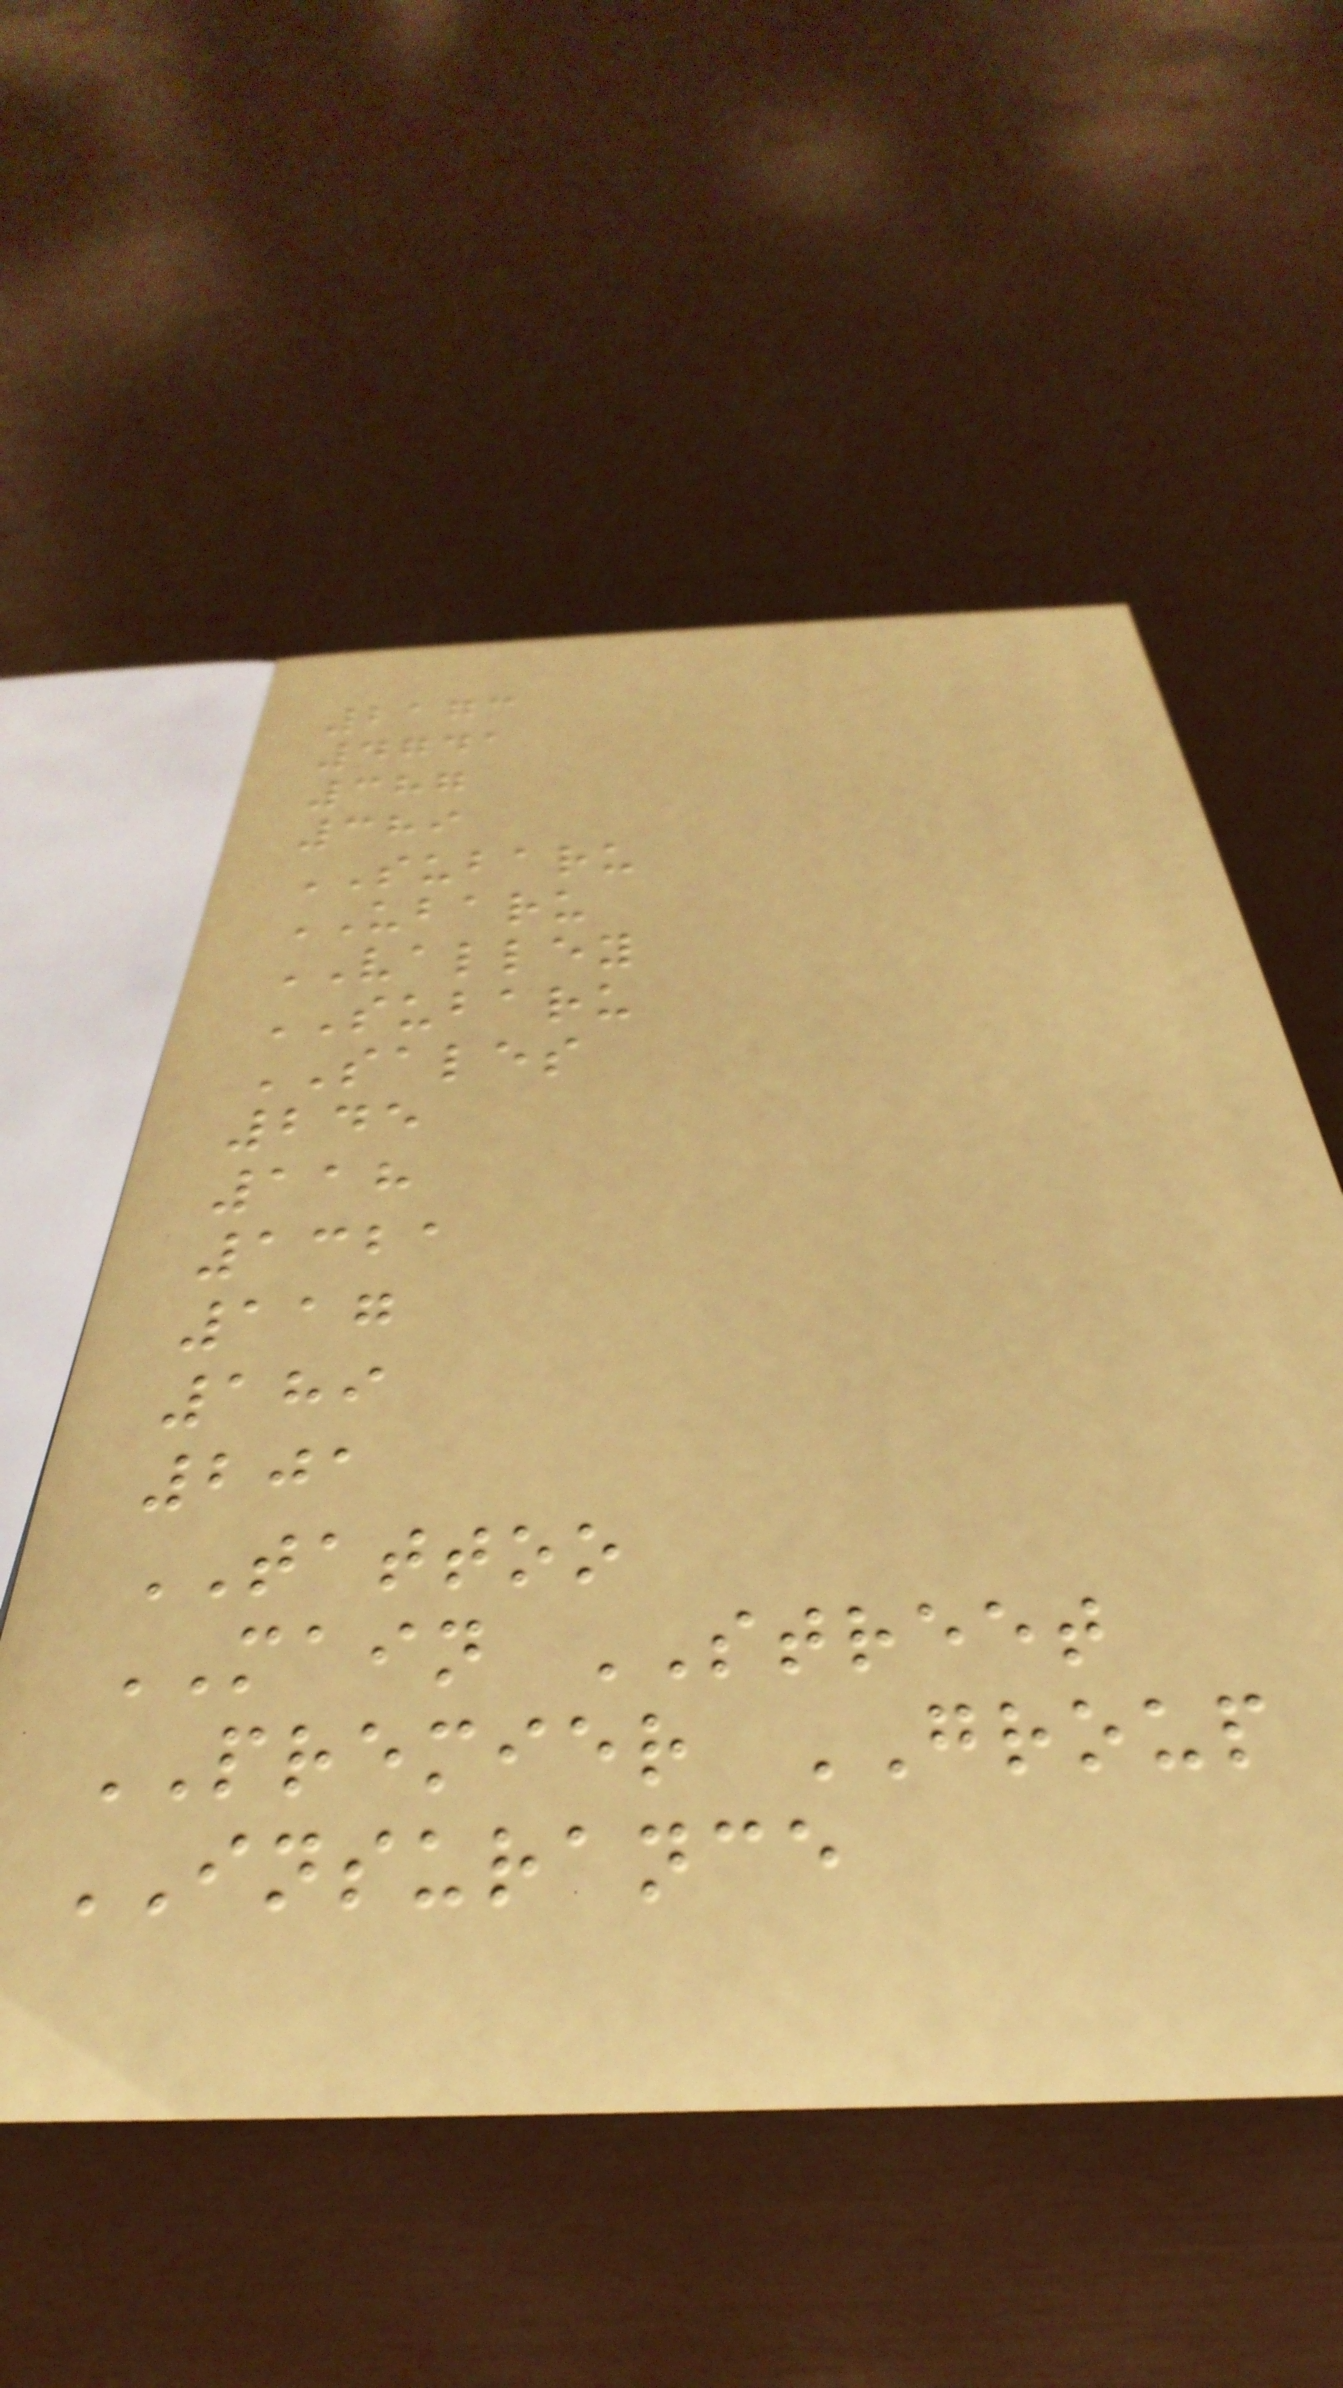2173
4741
387
389
SUBARU
UBARU
VALLEY
SUBARU
SALES
245
118
1321
117
189
201
TATTOO
MAIN STREET
PREMIER GROUP
INSURANCE
